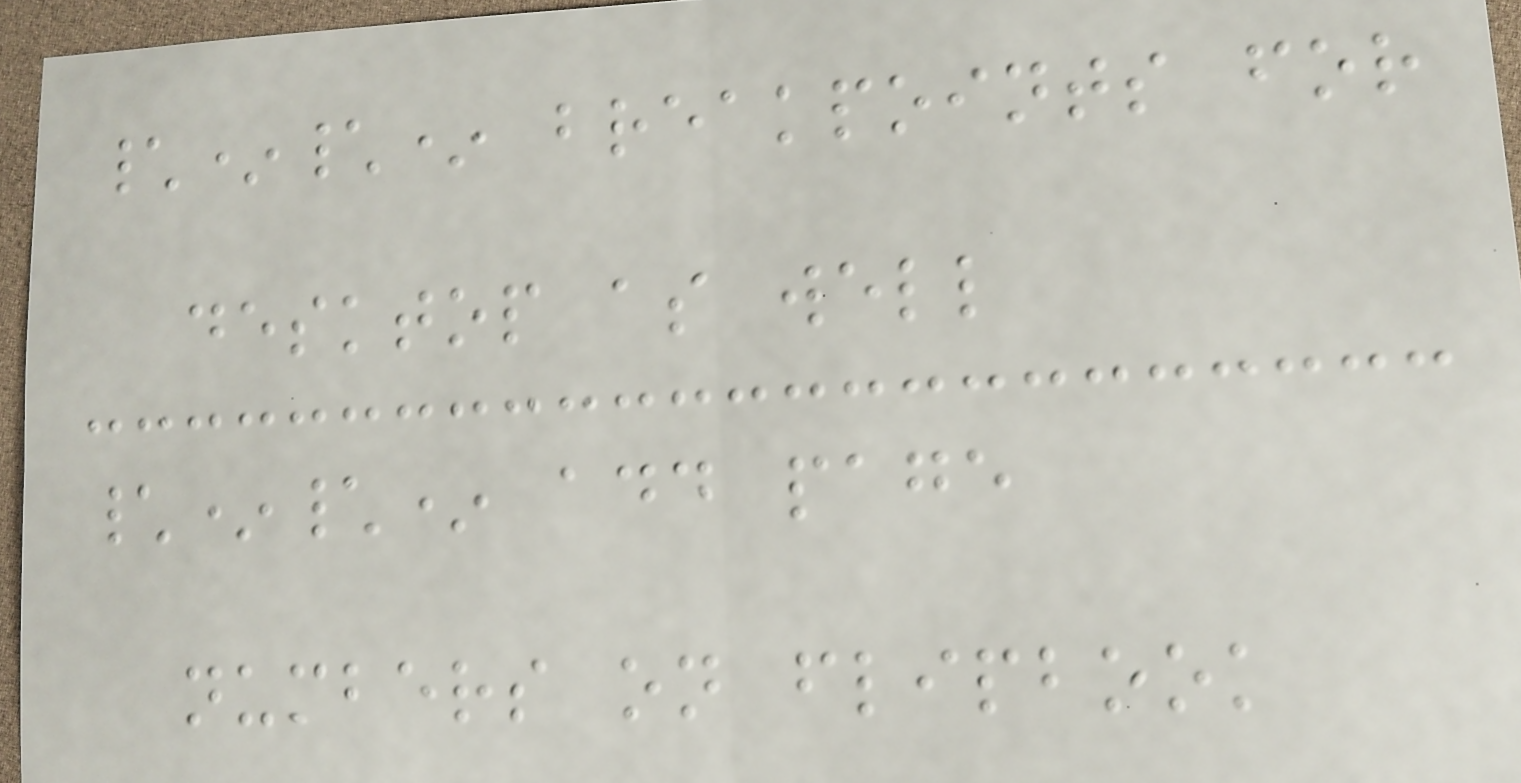\*\* breakpoints for
desktop as well
\*\* add page
numbers on flipbook
